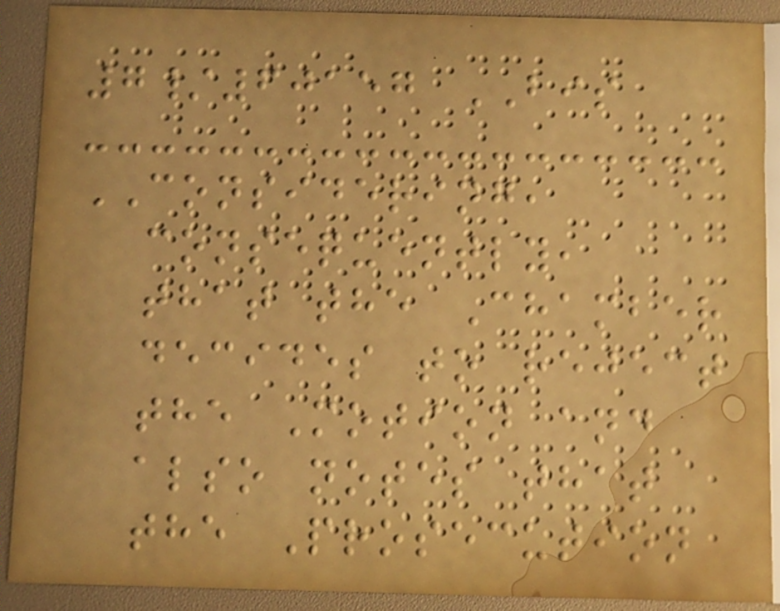7/60157 BIS
CONSIDERING,
consequently,
that the Chamber
decides to reject
the Motion and
also notes that
the Prosecution
